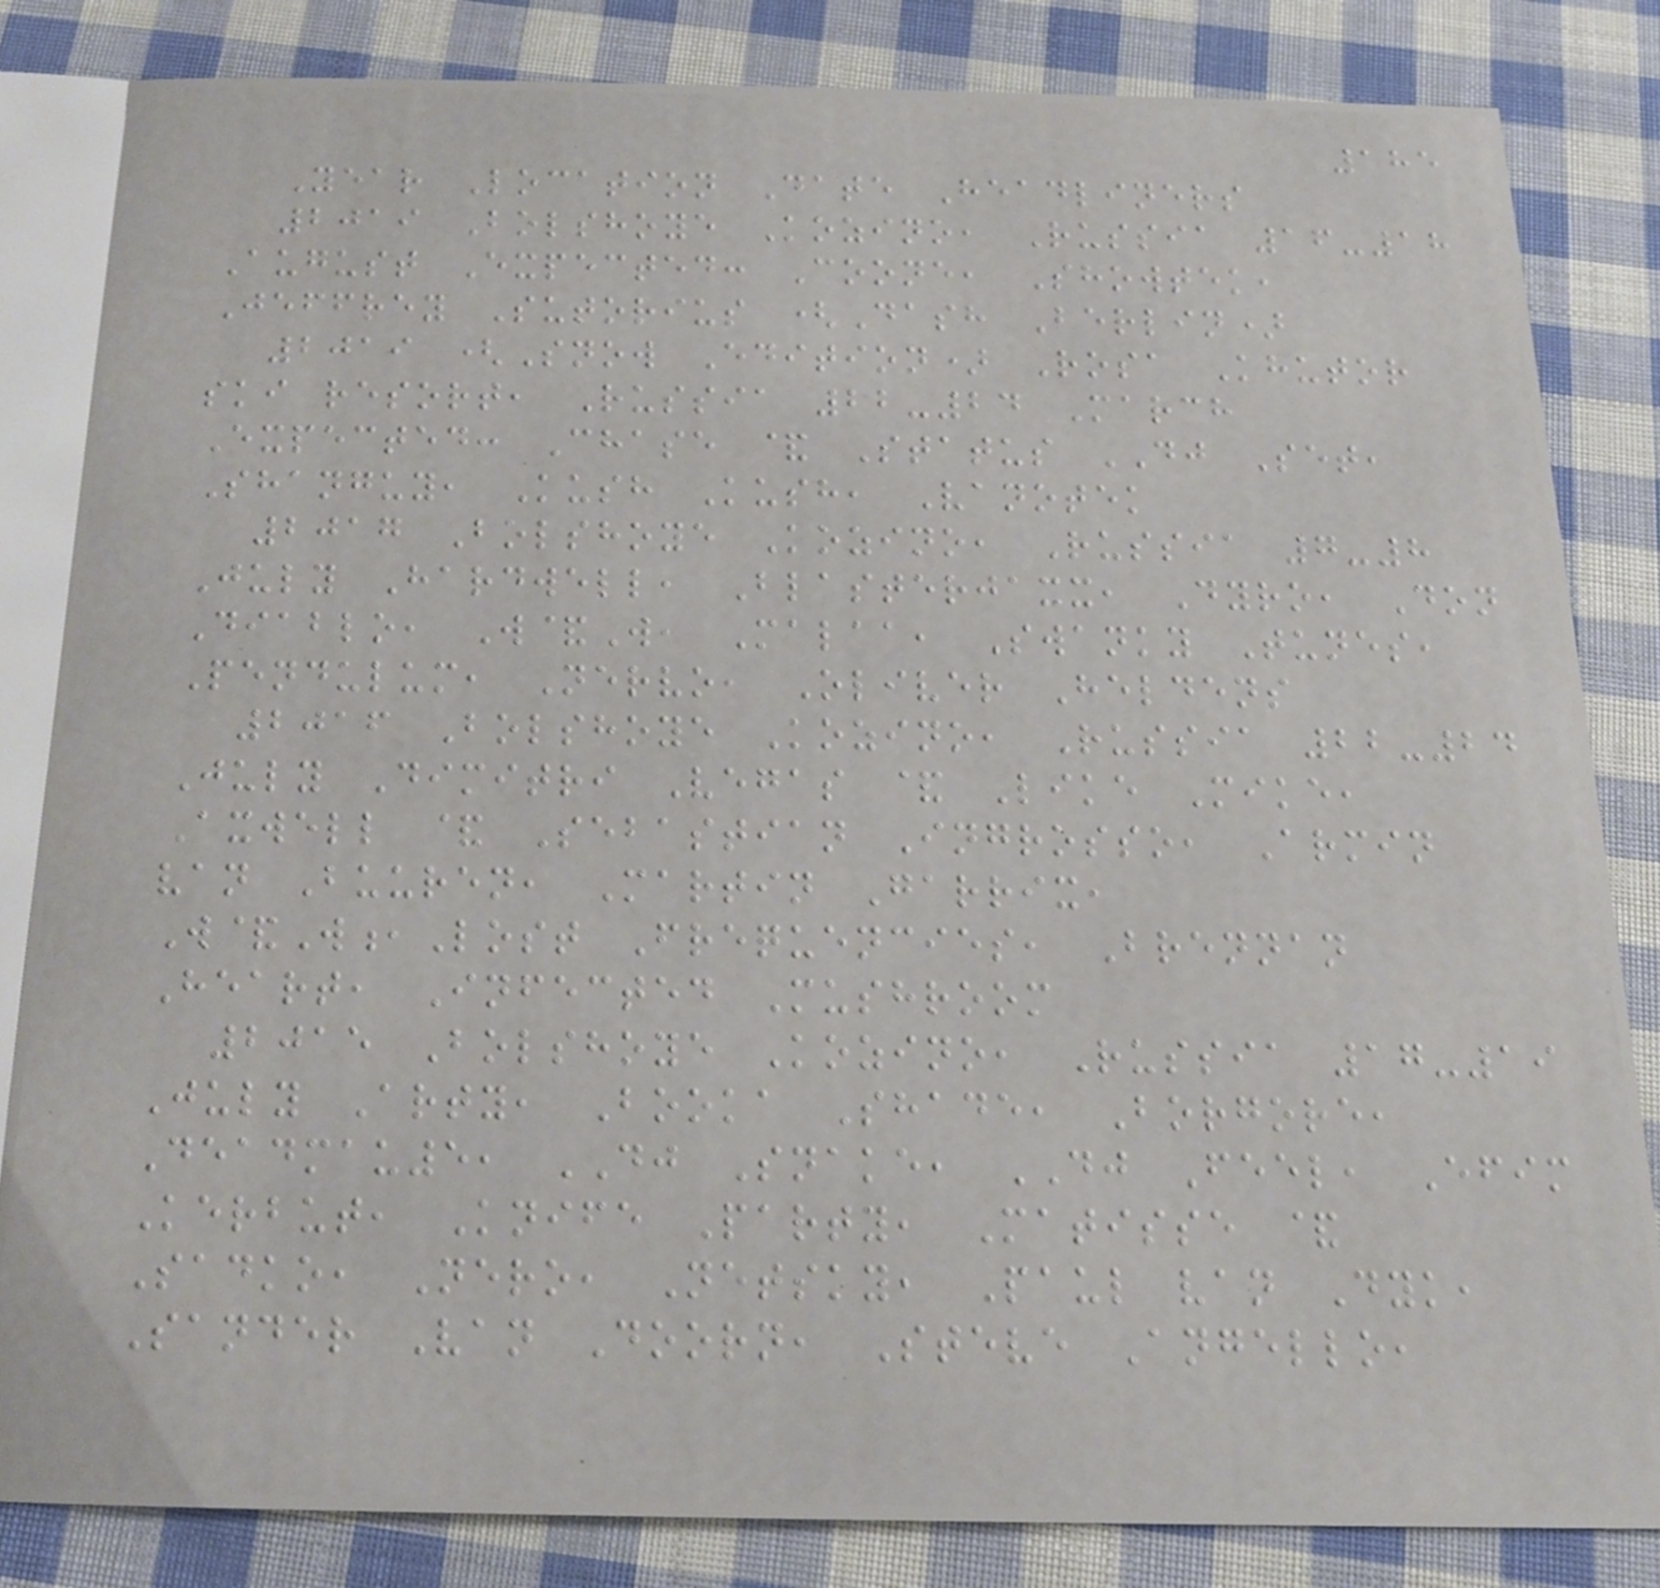185
Year Location Date Headliners
2019 Bolshoye Kozino, Russia 16-18
August Expected: Coone, Showtek,
Jeffrey Sutorius (Dash Berlin)
2019 (Snow Edition) Rosa Khutor
ski resort, Russia 22-24 March
Expected: Chase & Status DJ Set,
Shanguy, Kush Kush, Vanotek
2017 Bolshoye Kozino, Russia 7-8
July Hardwell, Blasterjaxx, Dyro, Don
Diablo, W&W, Malaa, Swanky Tunes,
Pendulum, Nervo, Oliver Heldens
2016 Bolshoye Kozino, Russia 22-24
July Dimitri Vegas & Like Mike,
Axwell & Sebastian Ingrosso, Armin
van Buuren, Martin Garrix,
W&W,Lost Frequencies, Brennan
Heart, Infected Mushroom
2015 Bolshoye Kozino, Russia 17-19
July Arty, Booka Shade, Borgore,
Deadmau5, DJ Snake, DJ Feel, Efim
Kerbut, Knife Party, Matisse &
Sadko, Nero, Netsky, Paul van Dyk,
Sander Van Doorn, Steve Angello,
